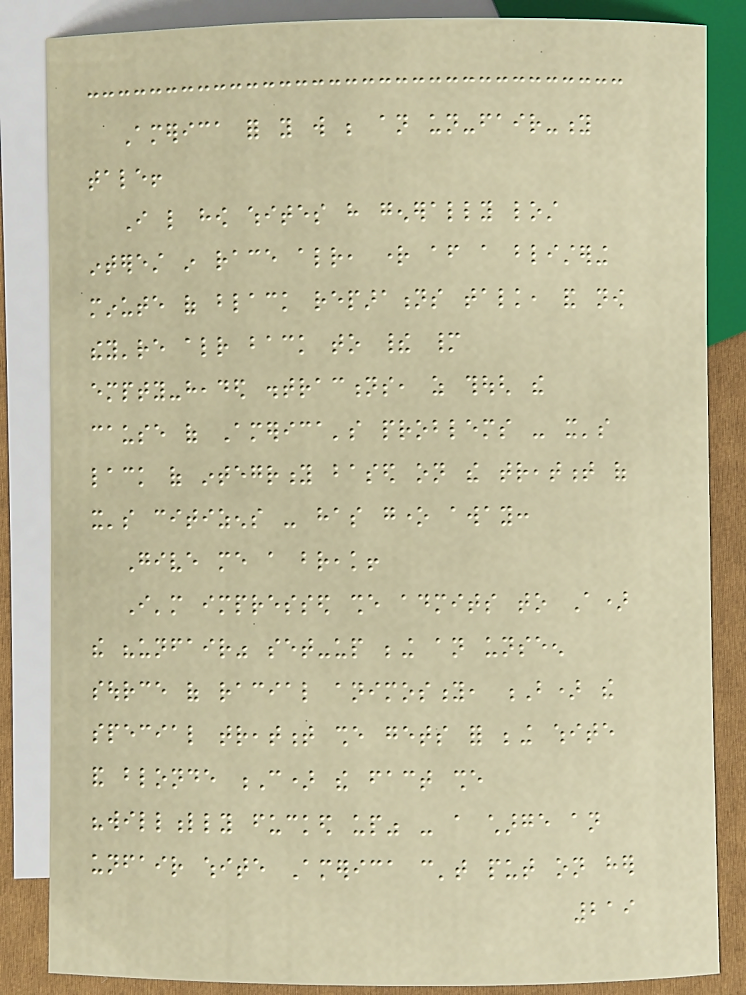America for you will be an un-fair-y
tale!
I like how whites have generally lost
interest in race already, right after a blistering
minute of black reparations talk, and now
they're already back to their many
empty-headed distractions, as though the
cause of America's problems - it's
lack of integrity based on the treatment of
it's citizens - has gone away:
Give me a break!
I'm impressed she admits to A)
the "unfair" set-up being an unseen
source of racial animosity, B) the
special treatment she gets for being white
and blonde C) the fact she
"willfully fucked up" - a charge an
unfair white America can't put on her
219
